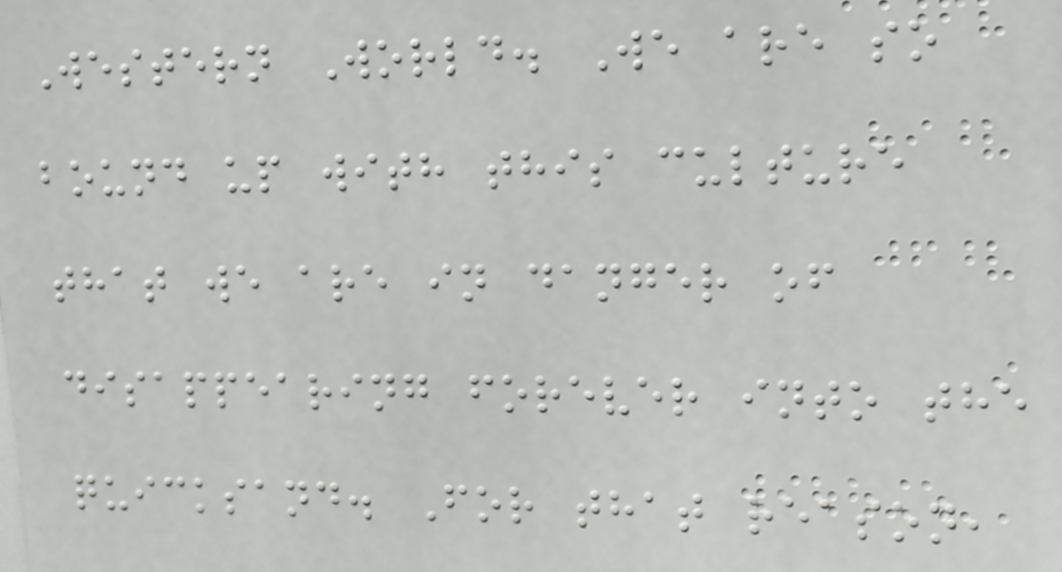Western World. We are so
bound up with this culture
that we are in danger of
disappearing forever into the
quicksand. For that reason,
